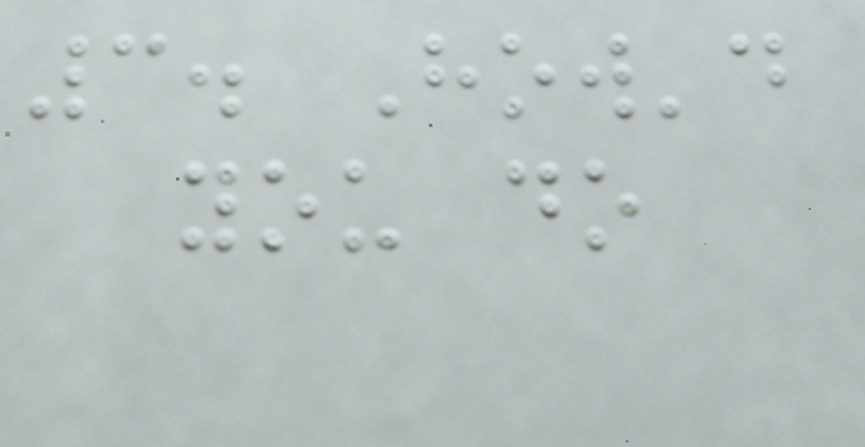3. How'd
you do
